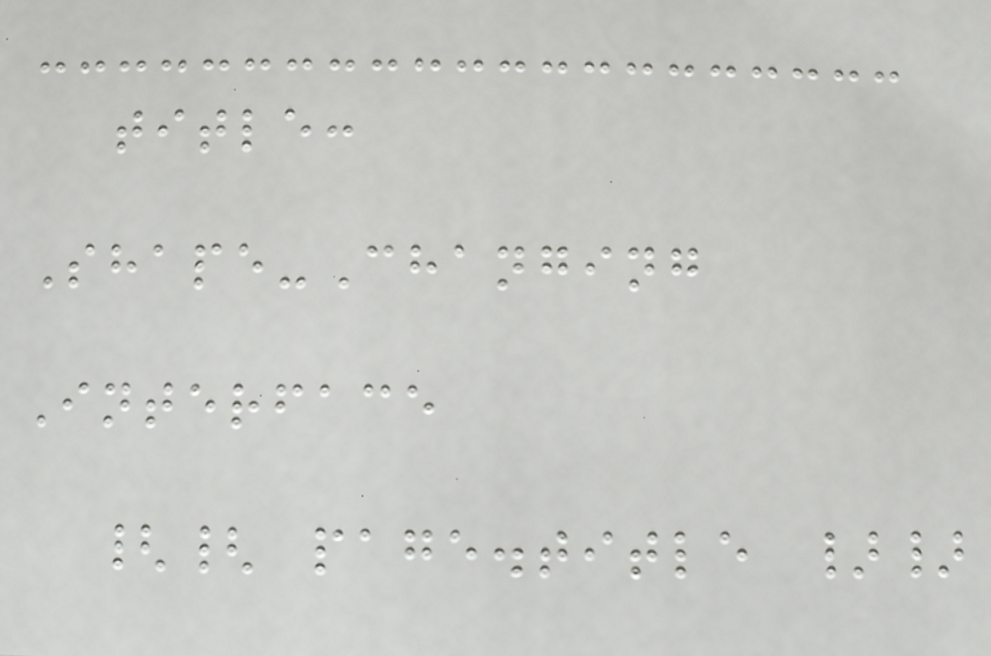title:
Shape-Changing
Interface
{{ page.title }}
